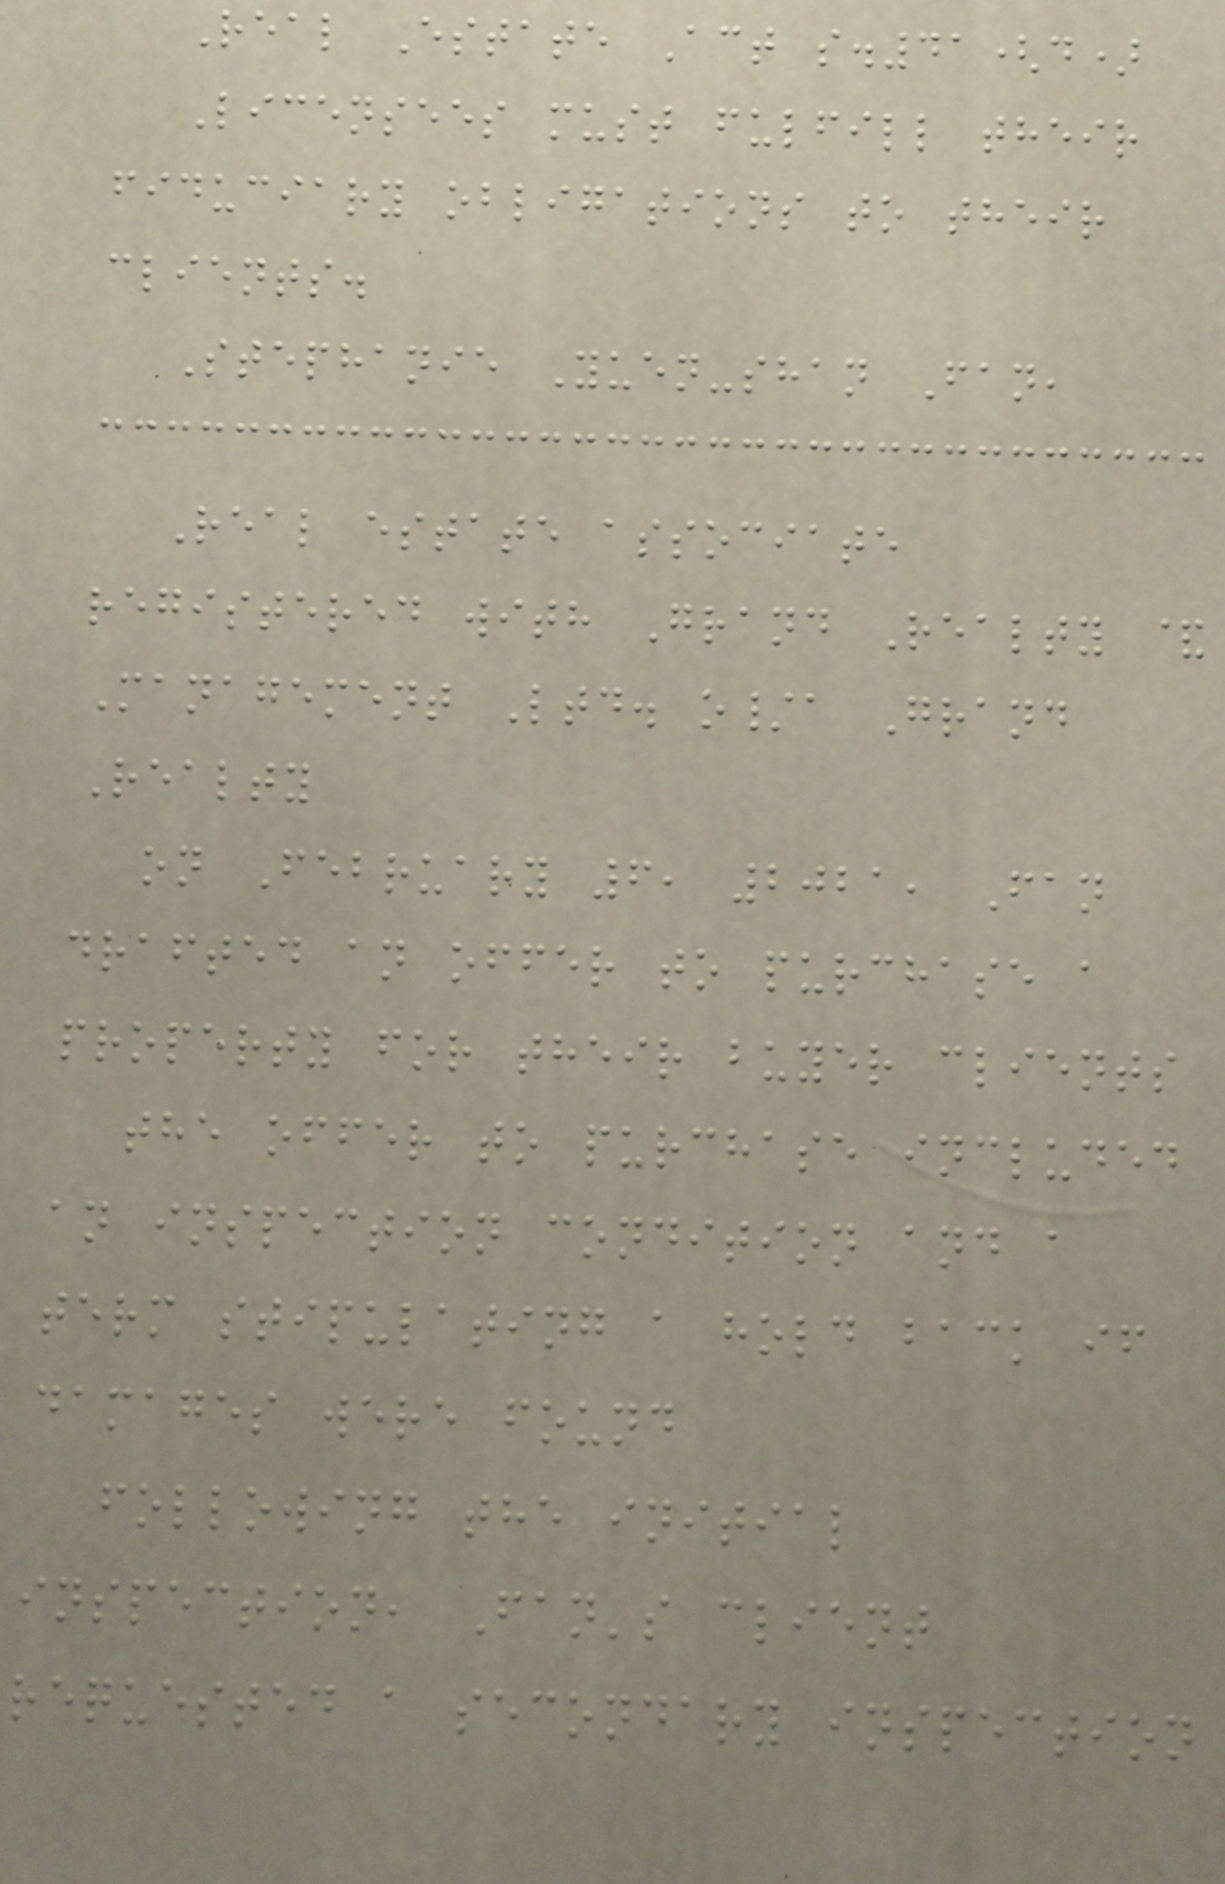Real Estate Act s.41(d)
Licensees must fulfill their
fiduciary obligations to their
clients.
Stephanie Yuen-shan Fan,
Real estate associate
registered with Grand Realty &
Management Ltd. o/a Grand
Realty
on February 6, 2021, Fan
drafted an offer to purchase a
property for their buyer clients
the offer to purchase included
an inspection condition and a
term stipulating a hold back if
damages were found
following the initial
inspection, Fan's client
requested a secondary inspection
